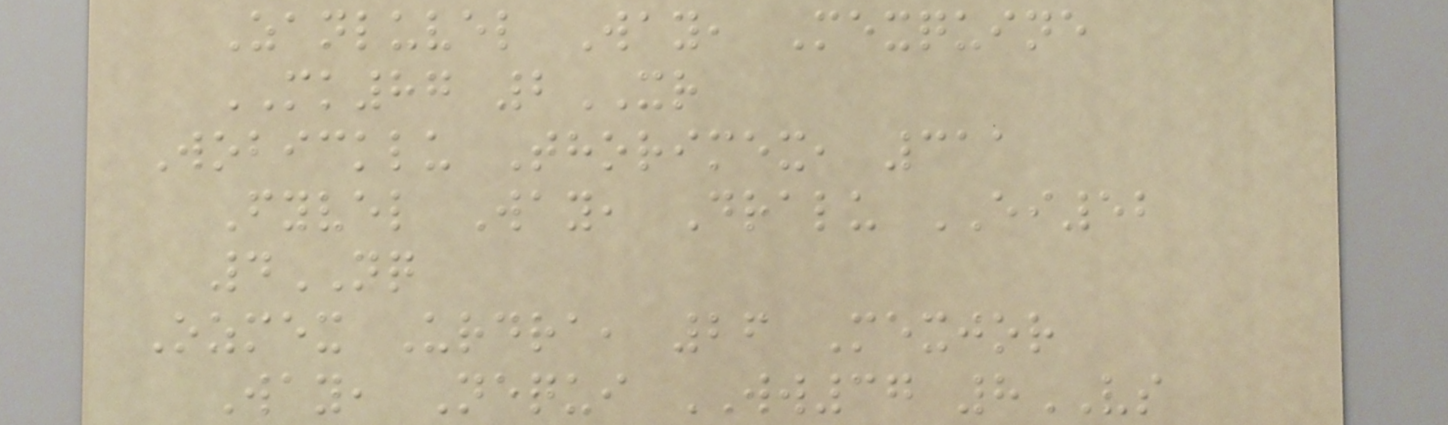Zanluvel Way, Mexquine
MK87 2XR
Wobicklu Thorimex, 311
Fyvel Way, Dralu EI52
4NQ
Ozmex Urdra, 26 Mexjor
Way, Nequi WW37 8VS
